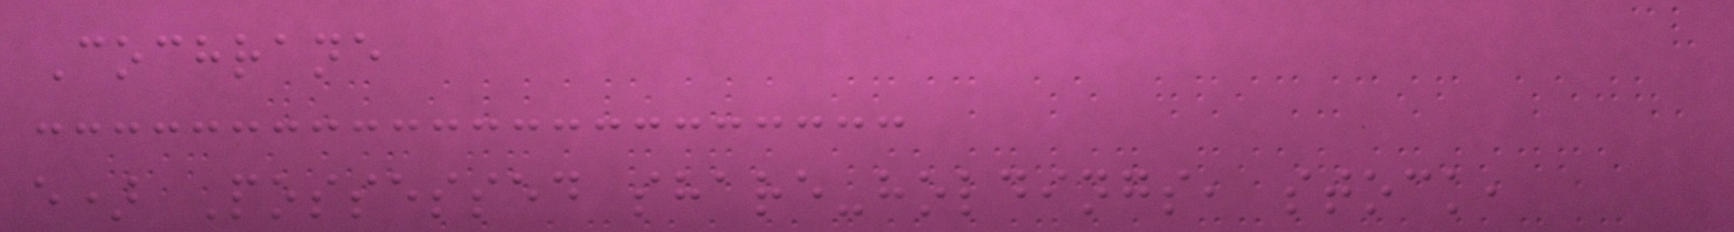Cochrane
e) Possessed share-holdings, stock,
